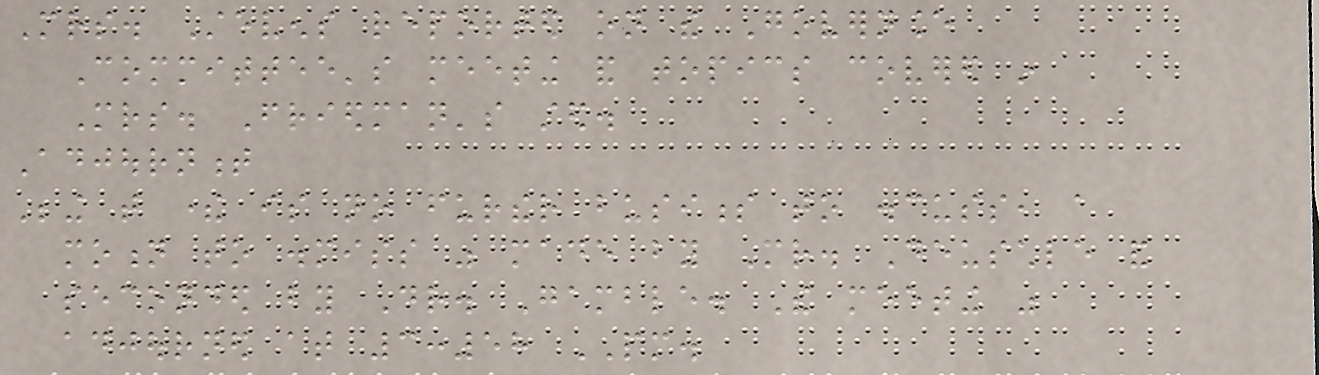Mrs. Stevens reported on the Governance
Committee's meeting and topics covered in
Mrs. Friedman's sted.
Adjournment
Being that there is no further business to discuss, a
motion to dismiss was made by Mr. Deuschle and
seconded by Dr. Gamble. The meeting was
adjourned at 3:58 PM.
